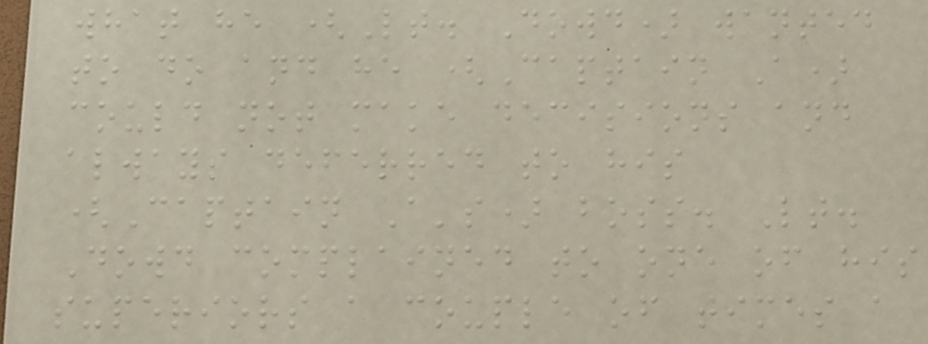what he (Lt. Dowd) wanted
to do and he (Captain A)
could not make decisions and
always deferred to his
(Captain A's) boss. Lt.
Dowd complained to one of his
superiors a couple of times a
